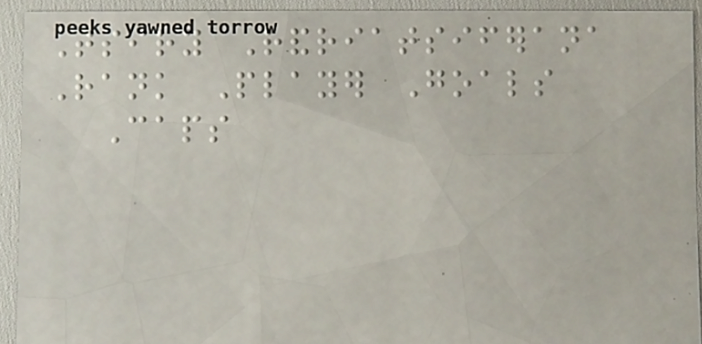Tsiry Randriatsiferana
Rank Player Goals
Caps
